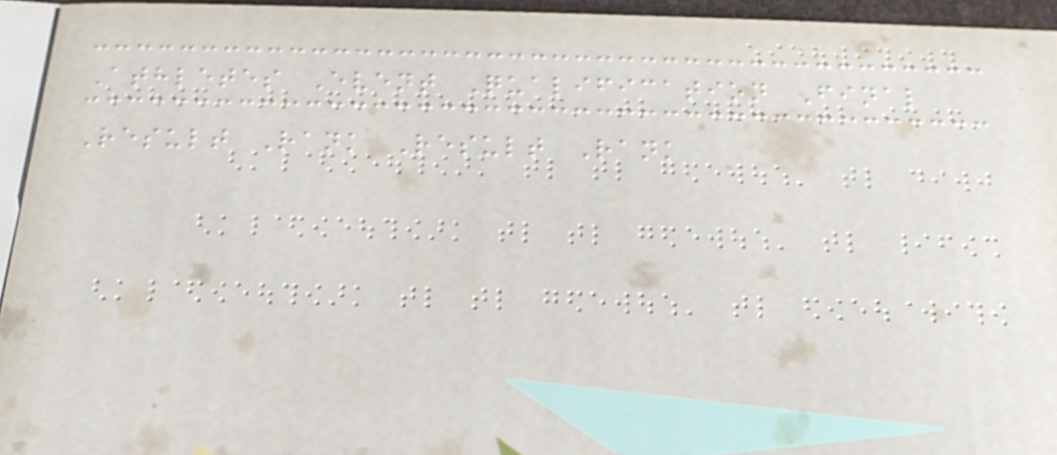Athletes Event Qualification Final
Result Rank Result Rank
